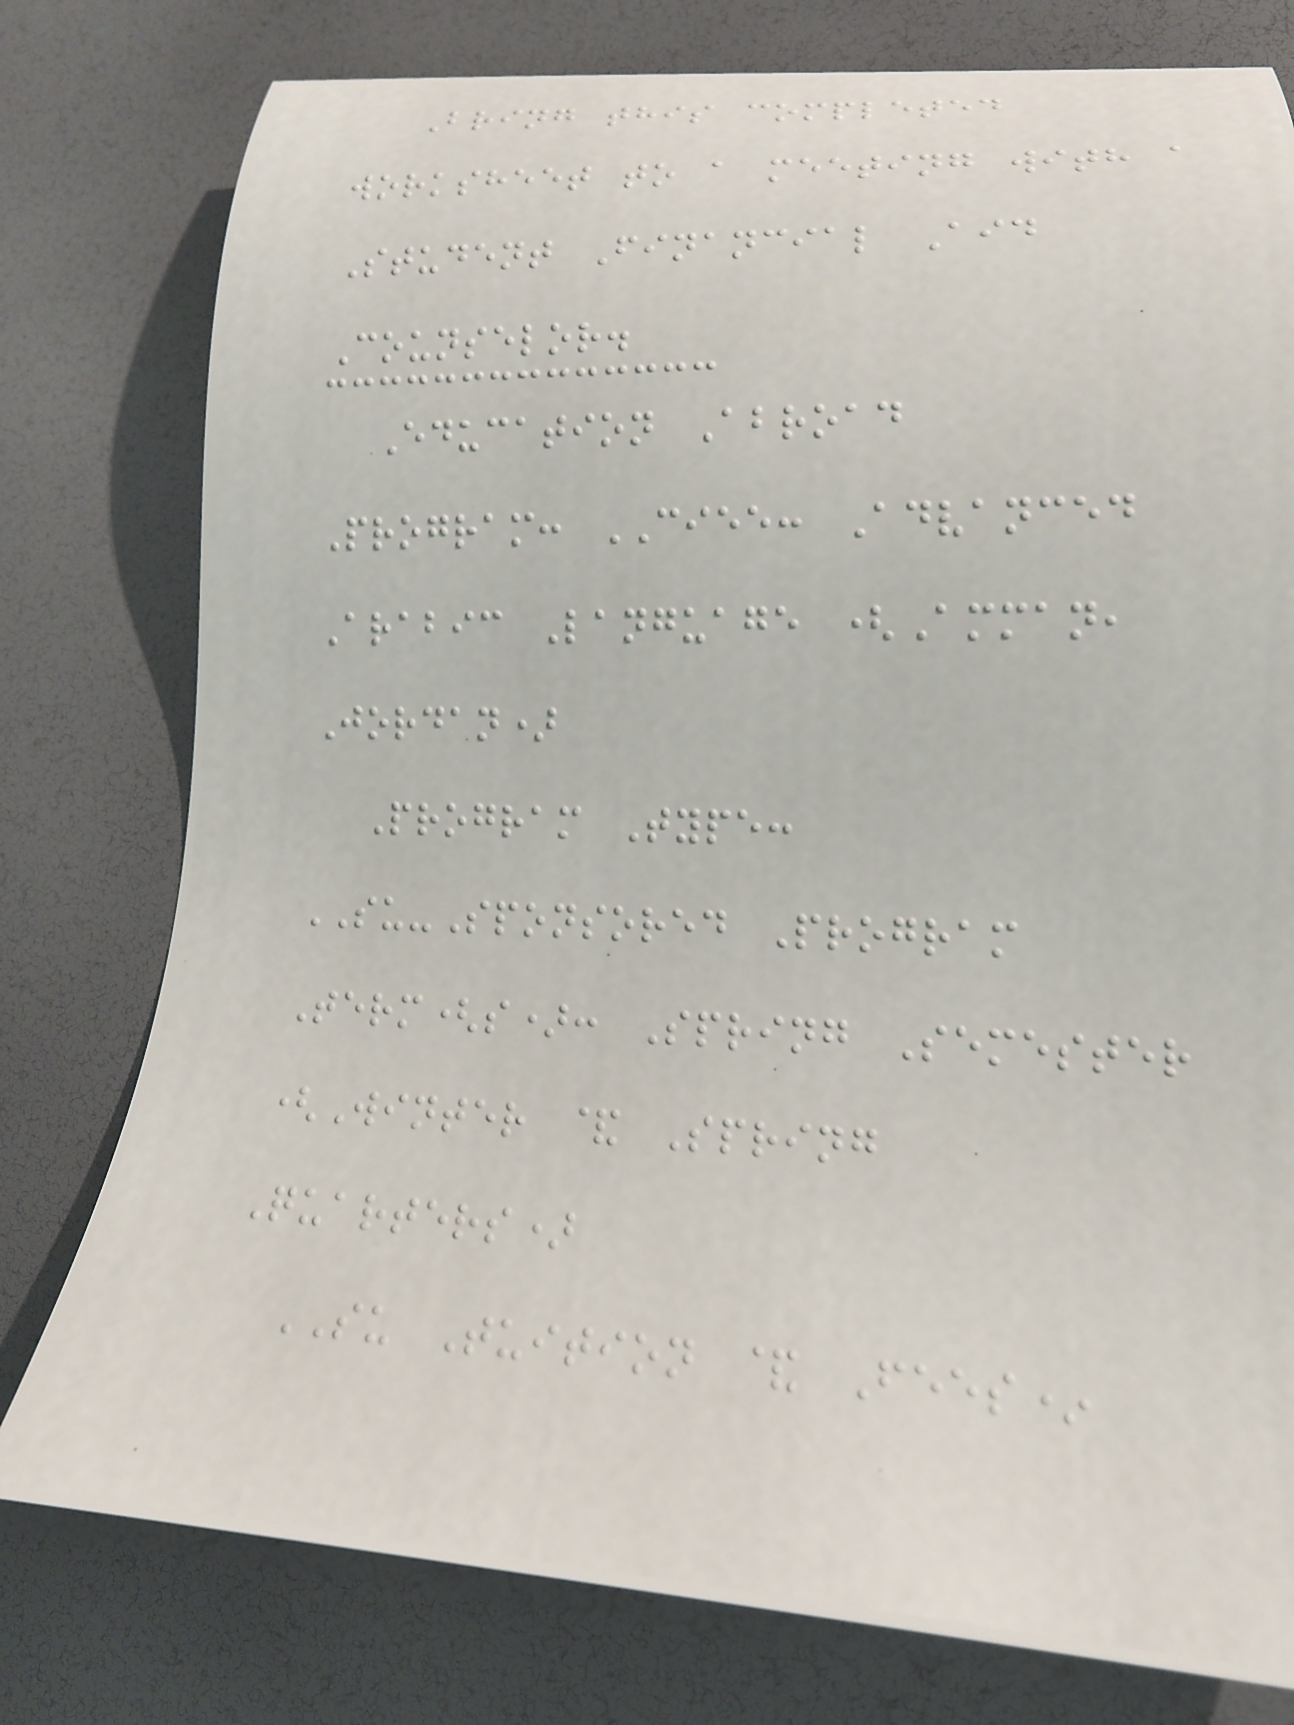Bring this completed
worksheet to a meeting with a
Student Financial Aid
Counselor.
Education Abroad
Program: CIEE: Advanced
Arabic Language (Amman,
Jordan)
Program Type:
SU-Sponsored Program
Term(s): Spring Semester
(Winter & Spring
Quarters)
SU Tuition & Fees*
